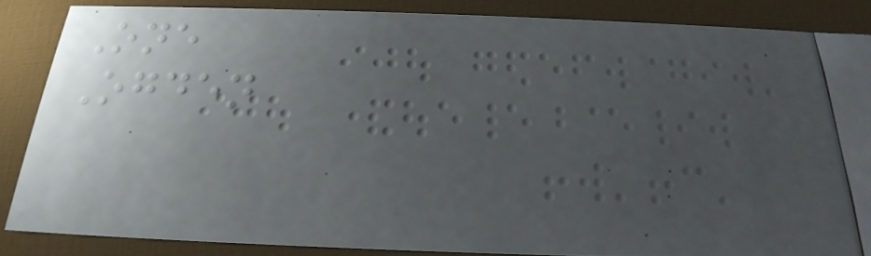One
Ogden
